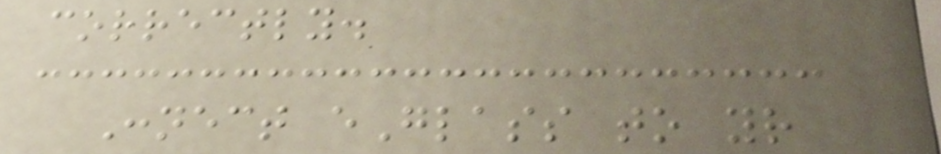correctly.
Connect eGlass to your
